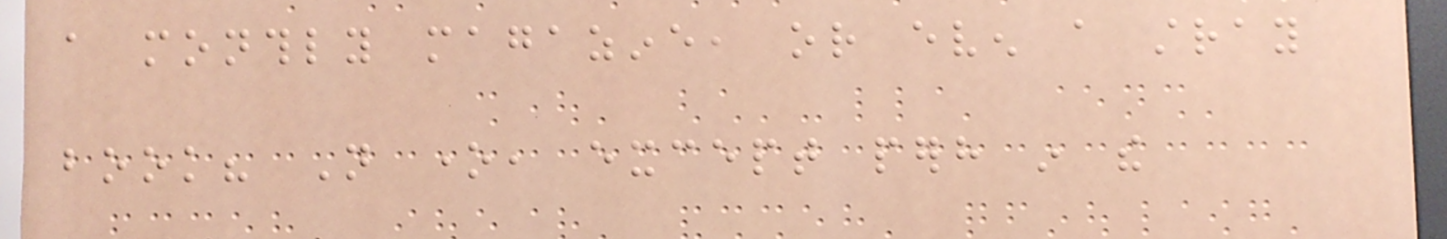a monthly magazine, or even a stray
book? Not one, except perhaps in the
